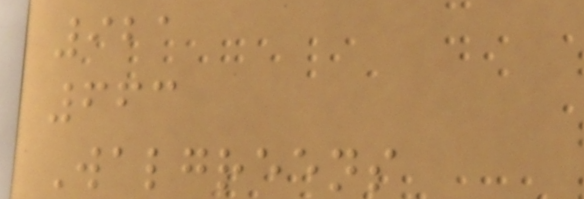921
663
Walgreens
